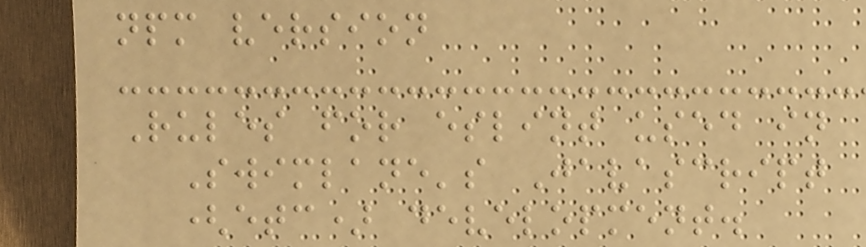npm version
Rules for eslint used in
Swimlane's Javascript
(etc) development.
